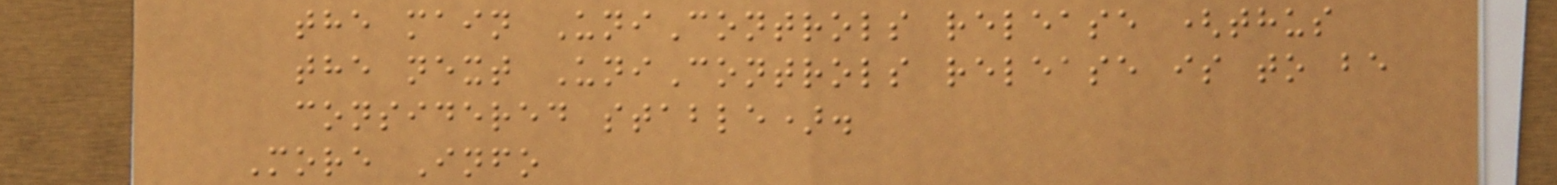the main UniControls release (thus
the next UniControls release is to be
considered stable).
More Info
